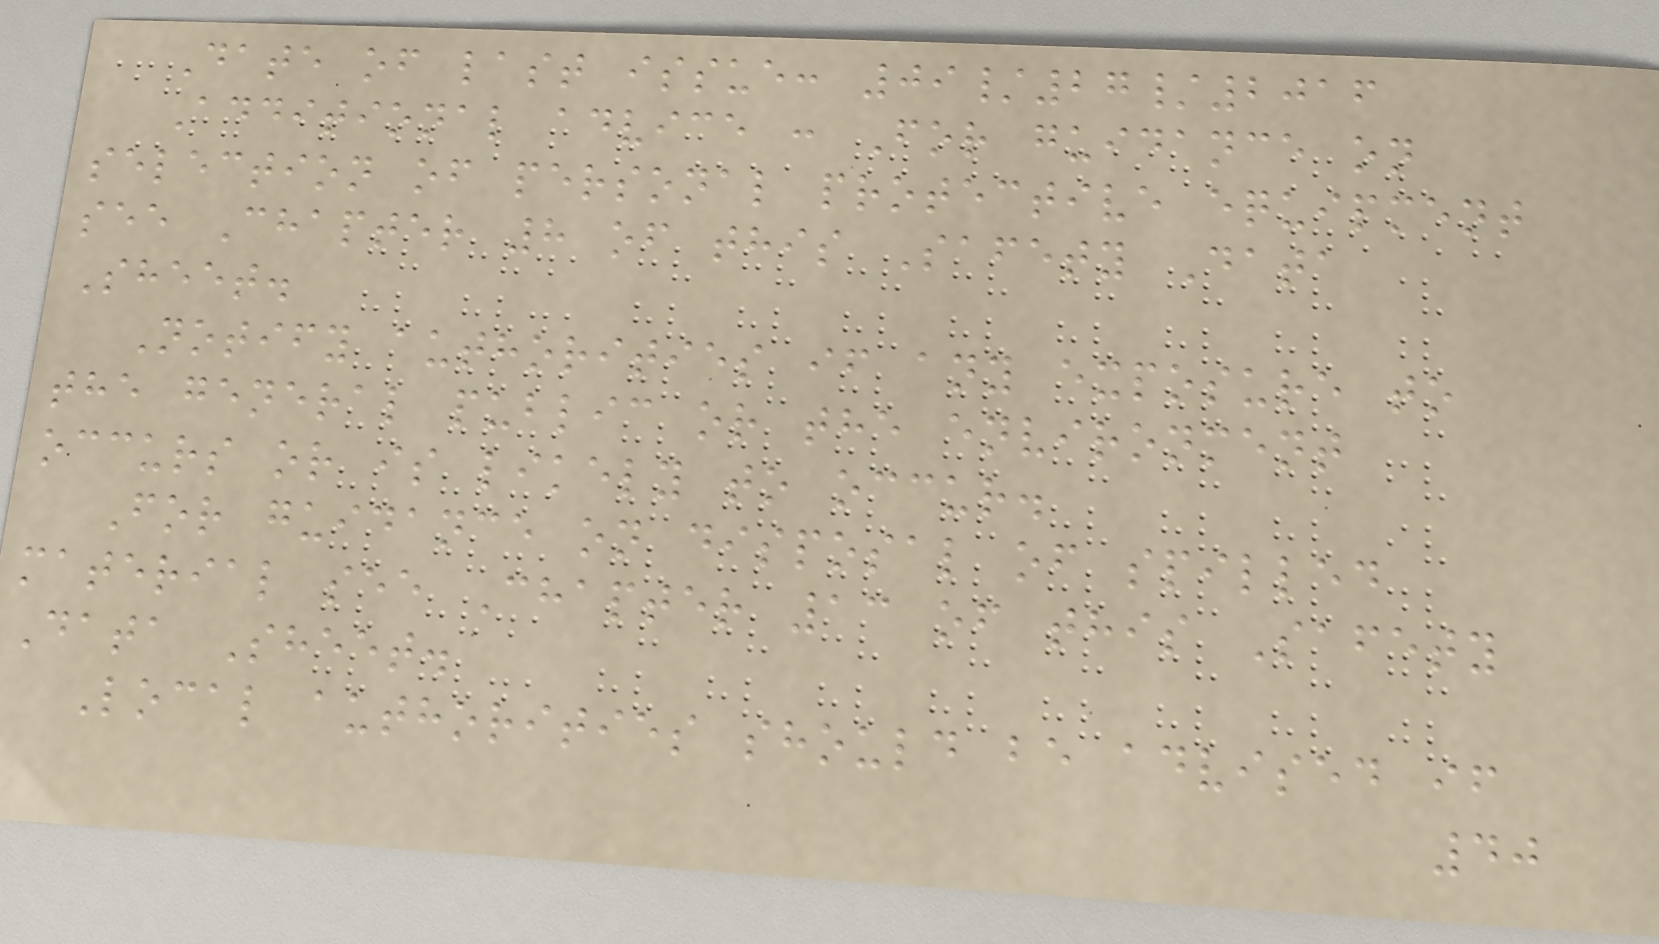Date of last issue: 09/27/2016
Additional advice : For guidance on
selection of personal protective equipment
see Chapter 8 of this Safety Data
Sheet.
Notify authorities if any exposure to
the general public or the environment
occurs or is likely to occur.
For guidance on disposal of spilled
material see Chapter 13 of this Safety
Data Sheet.
Local authorities should be advised if
40
